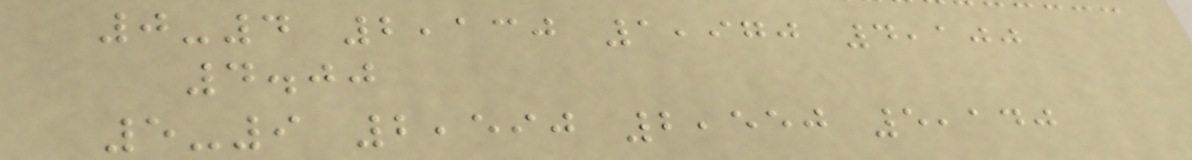0-4 2,130 1,970 4,100
4.00
5-9 2,590 2,550 5,140
